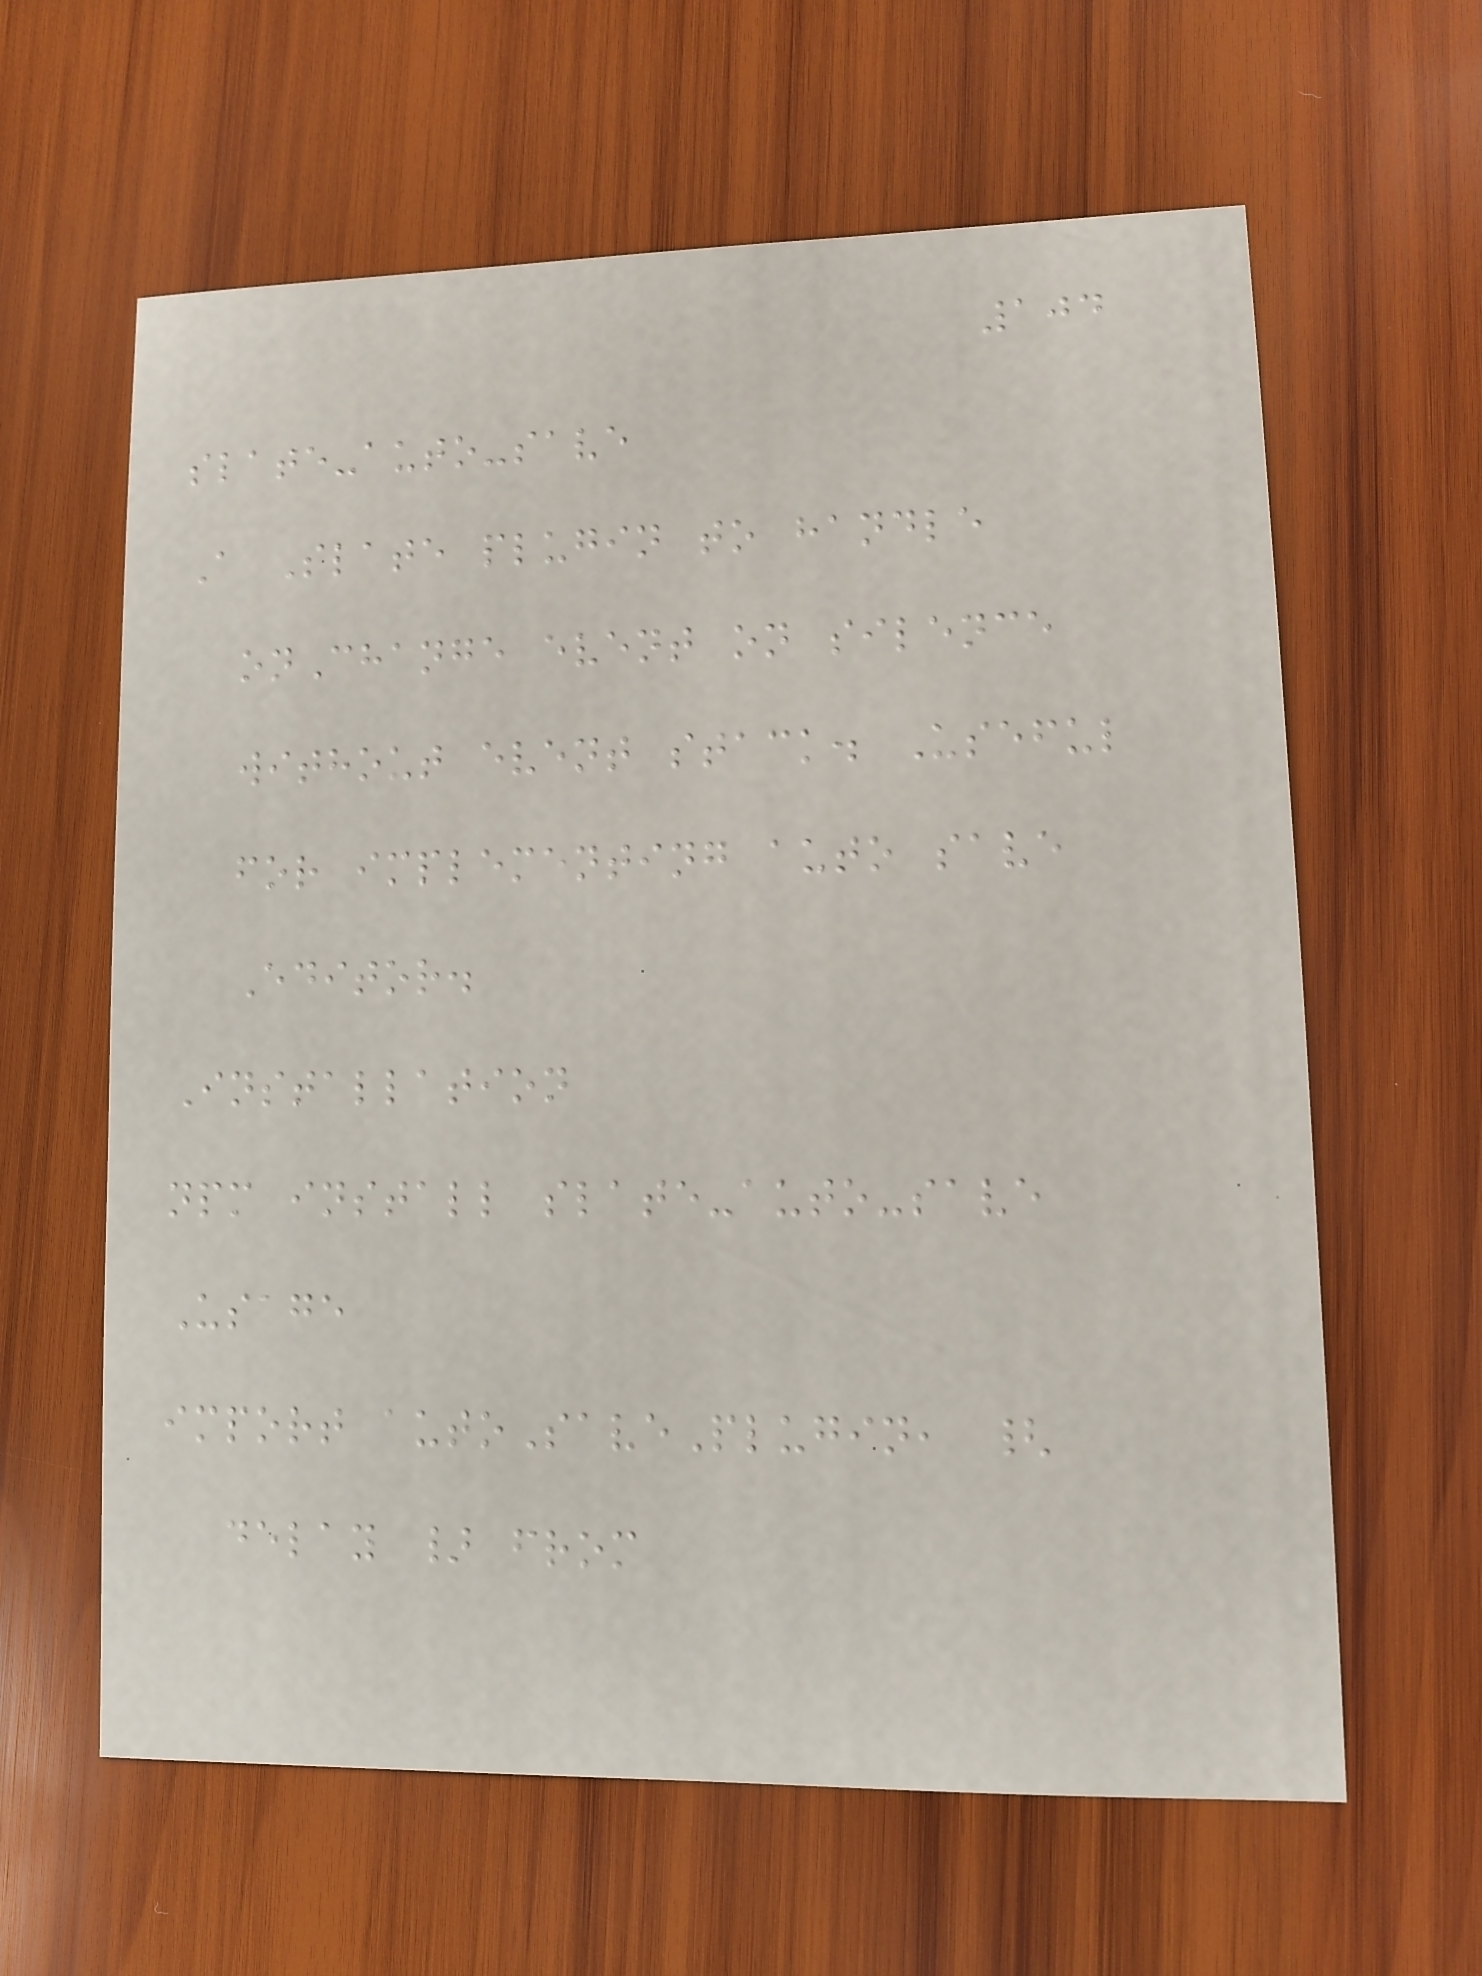104
slate-auto-save
A Slate plugin to handle
onChange event on silence
without event stack. Useful
for implementing auto save
Editor.
Installation
npm install slate-auto-save
Usage
import autoSavePlugin, {
delay } from
